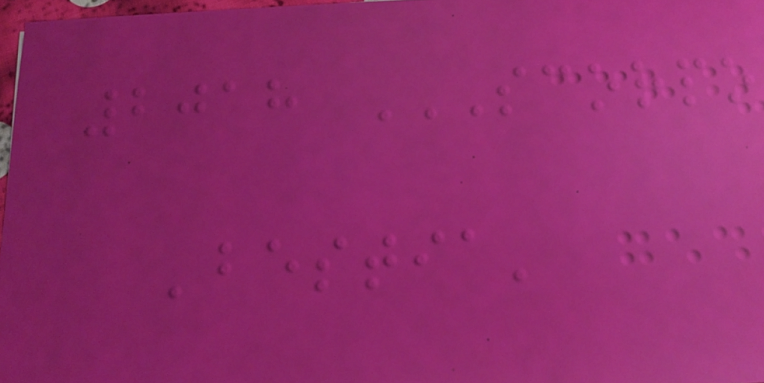2018 SCORPO
'BESTIA'
